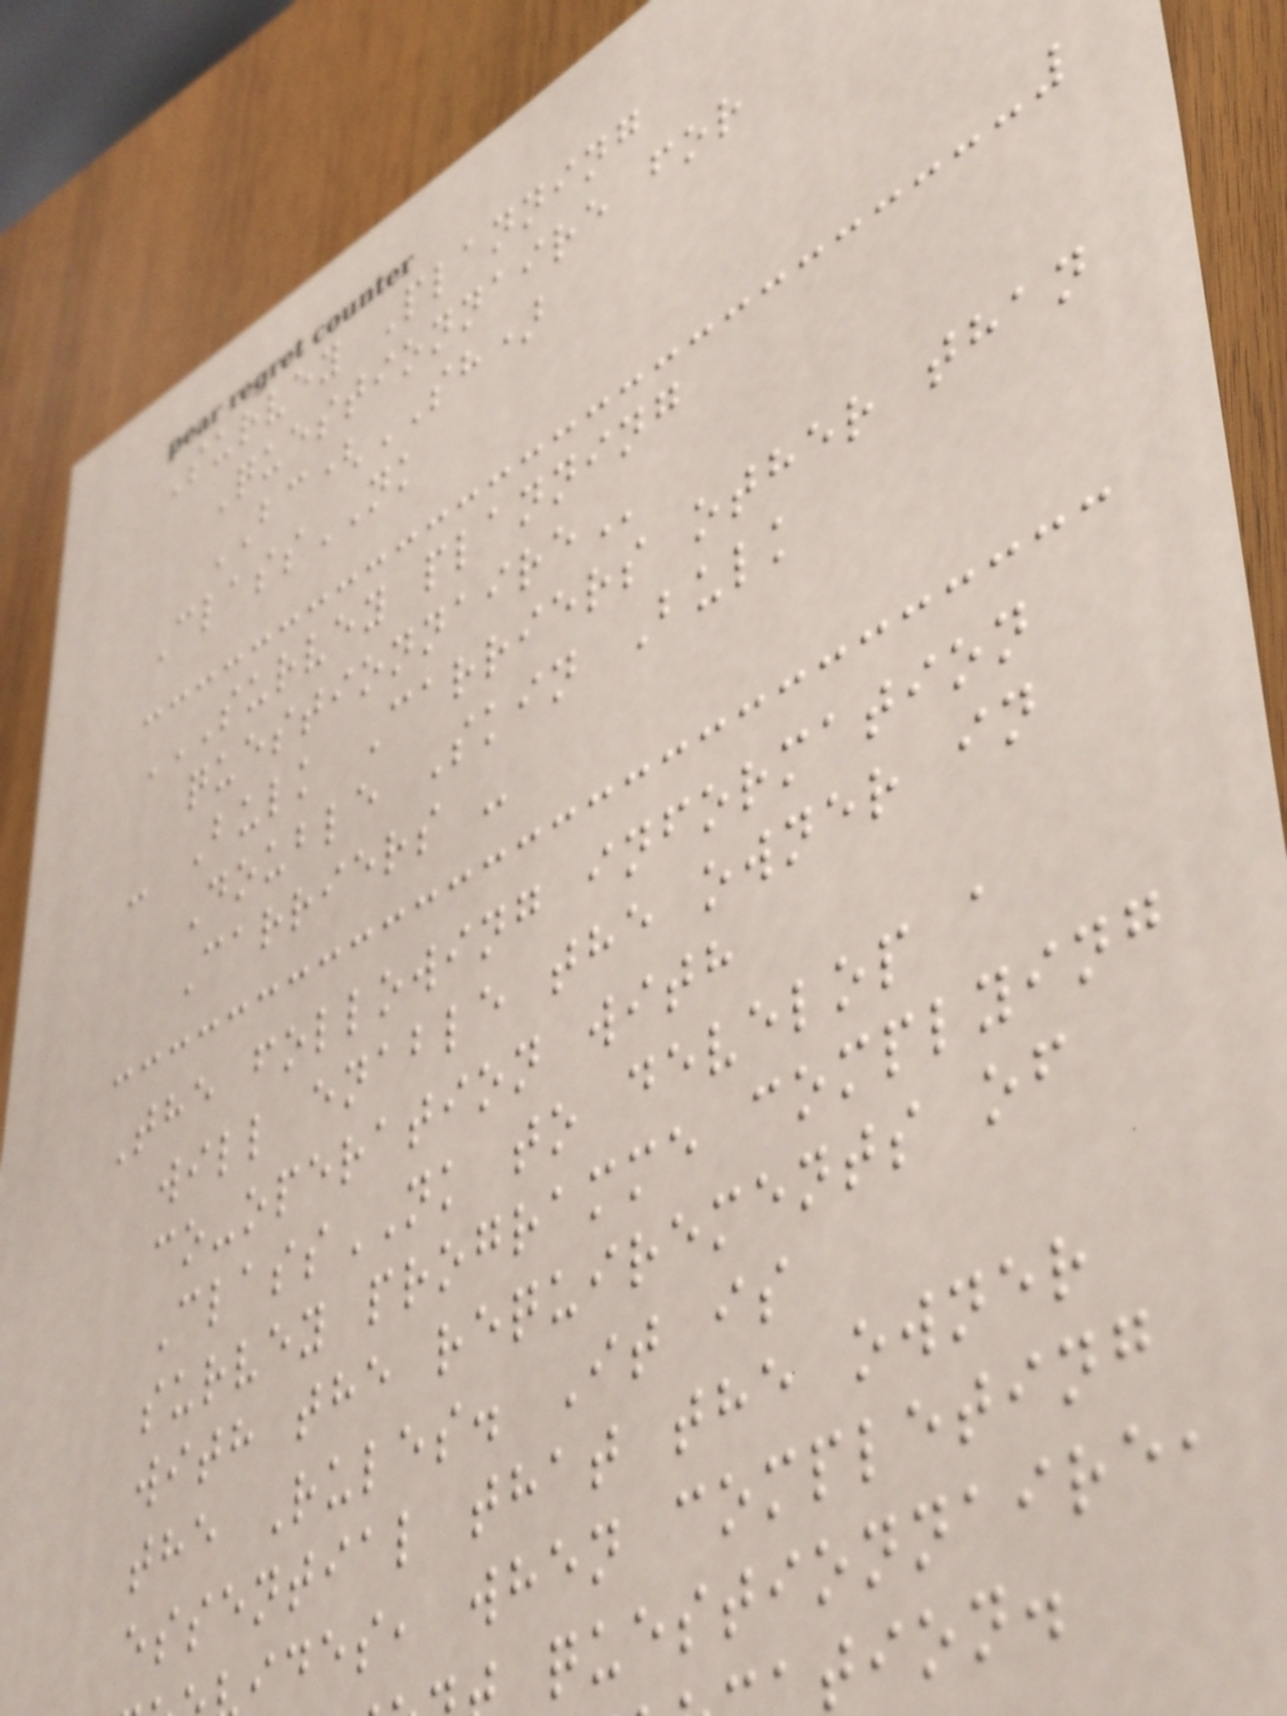Survey Planning
Questionnaire for
BC(SH)
ClassNK
SURVEY PLANNING
- Bulk Carriers other than
Double Skin Bulk
Carriers -
The following information
will enable the owner in
co-operation with
ClassNK to develop a
survey programme complying
with the requirements of
the Rules. It is
essential that the owner
ides, when completing
questionnaire,
